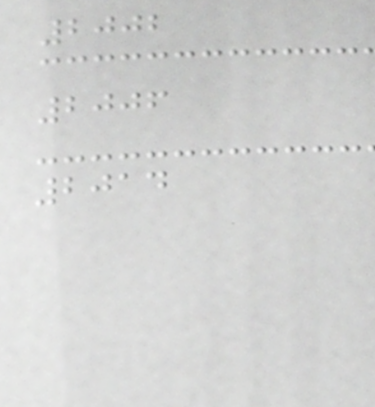2002
2006
2014
